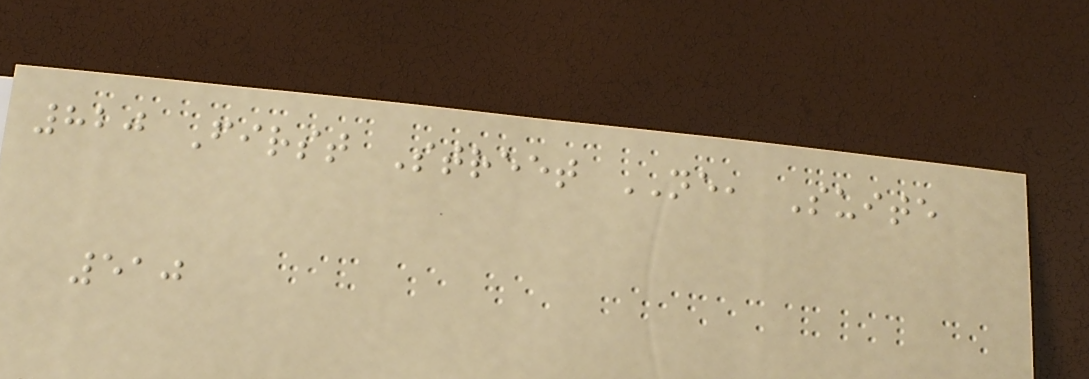820 First Street NE, Suite
510
